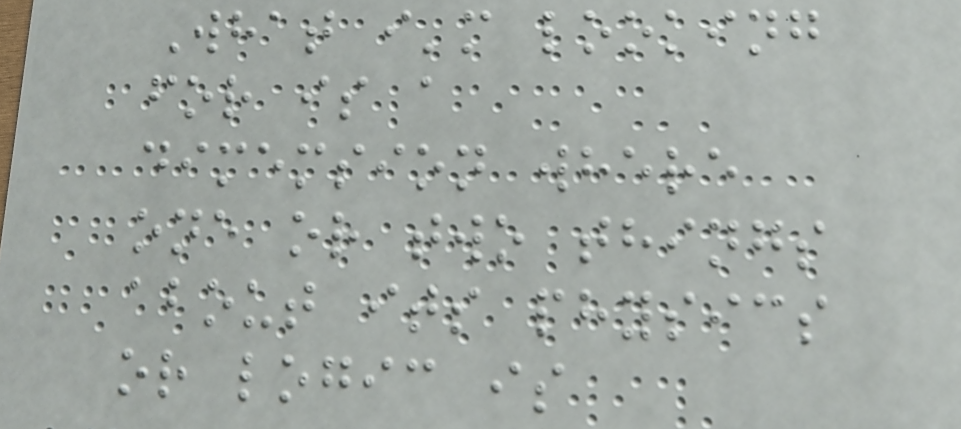What i'm looking
for is a
dimemsion where
one or two things
about its physics
or logic is
